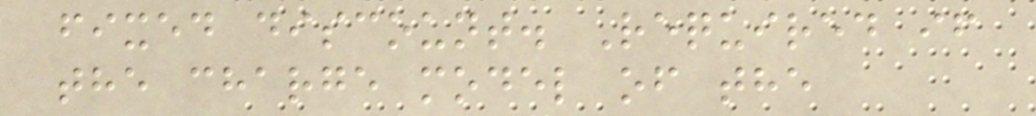fixed discount. Required if
the charge model of the
